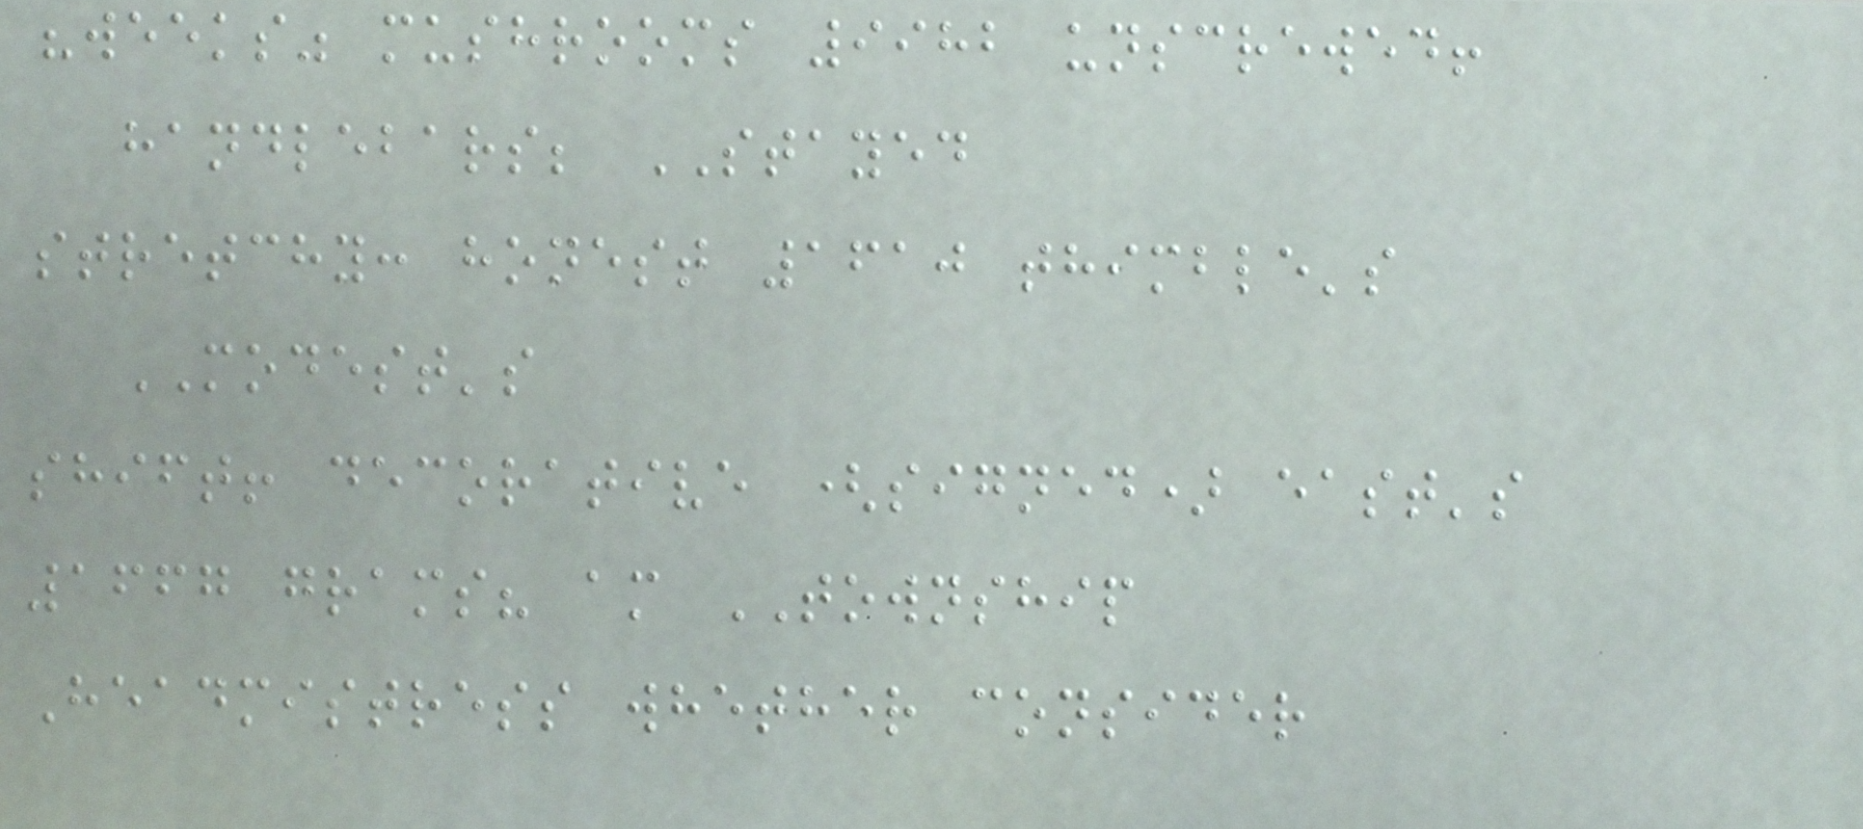"weeks" mushrooms 9982 unscrewed!
handlebars; STAYED
stretchy: honest 1610 thimble's
MODEST's
shift! decorative (signed) east's
1667 grams? am TOWNSHIP
Headmistress whether consider
